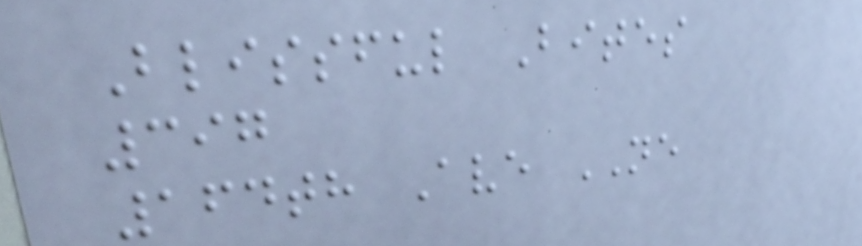Blissful Bites
397
164th Ave NE
